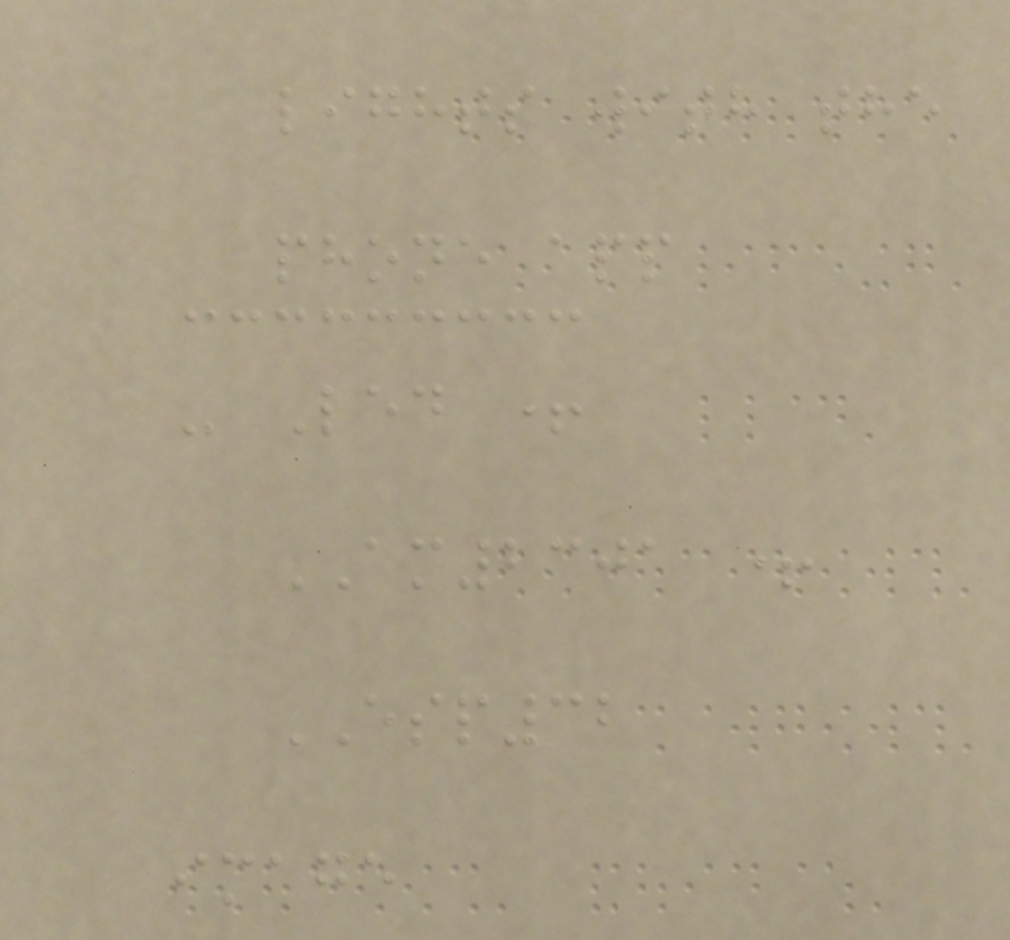lights with the
phone app
- Led +
AM2301 +
ESP32
image
